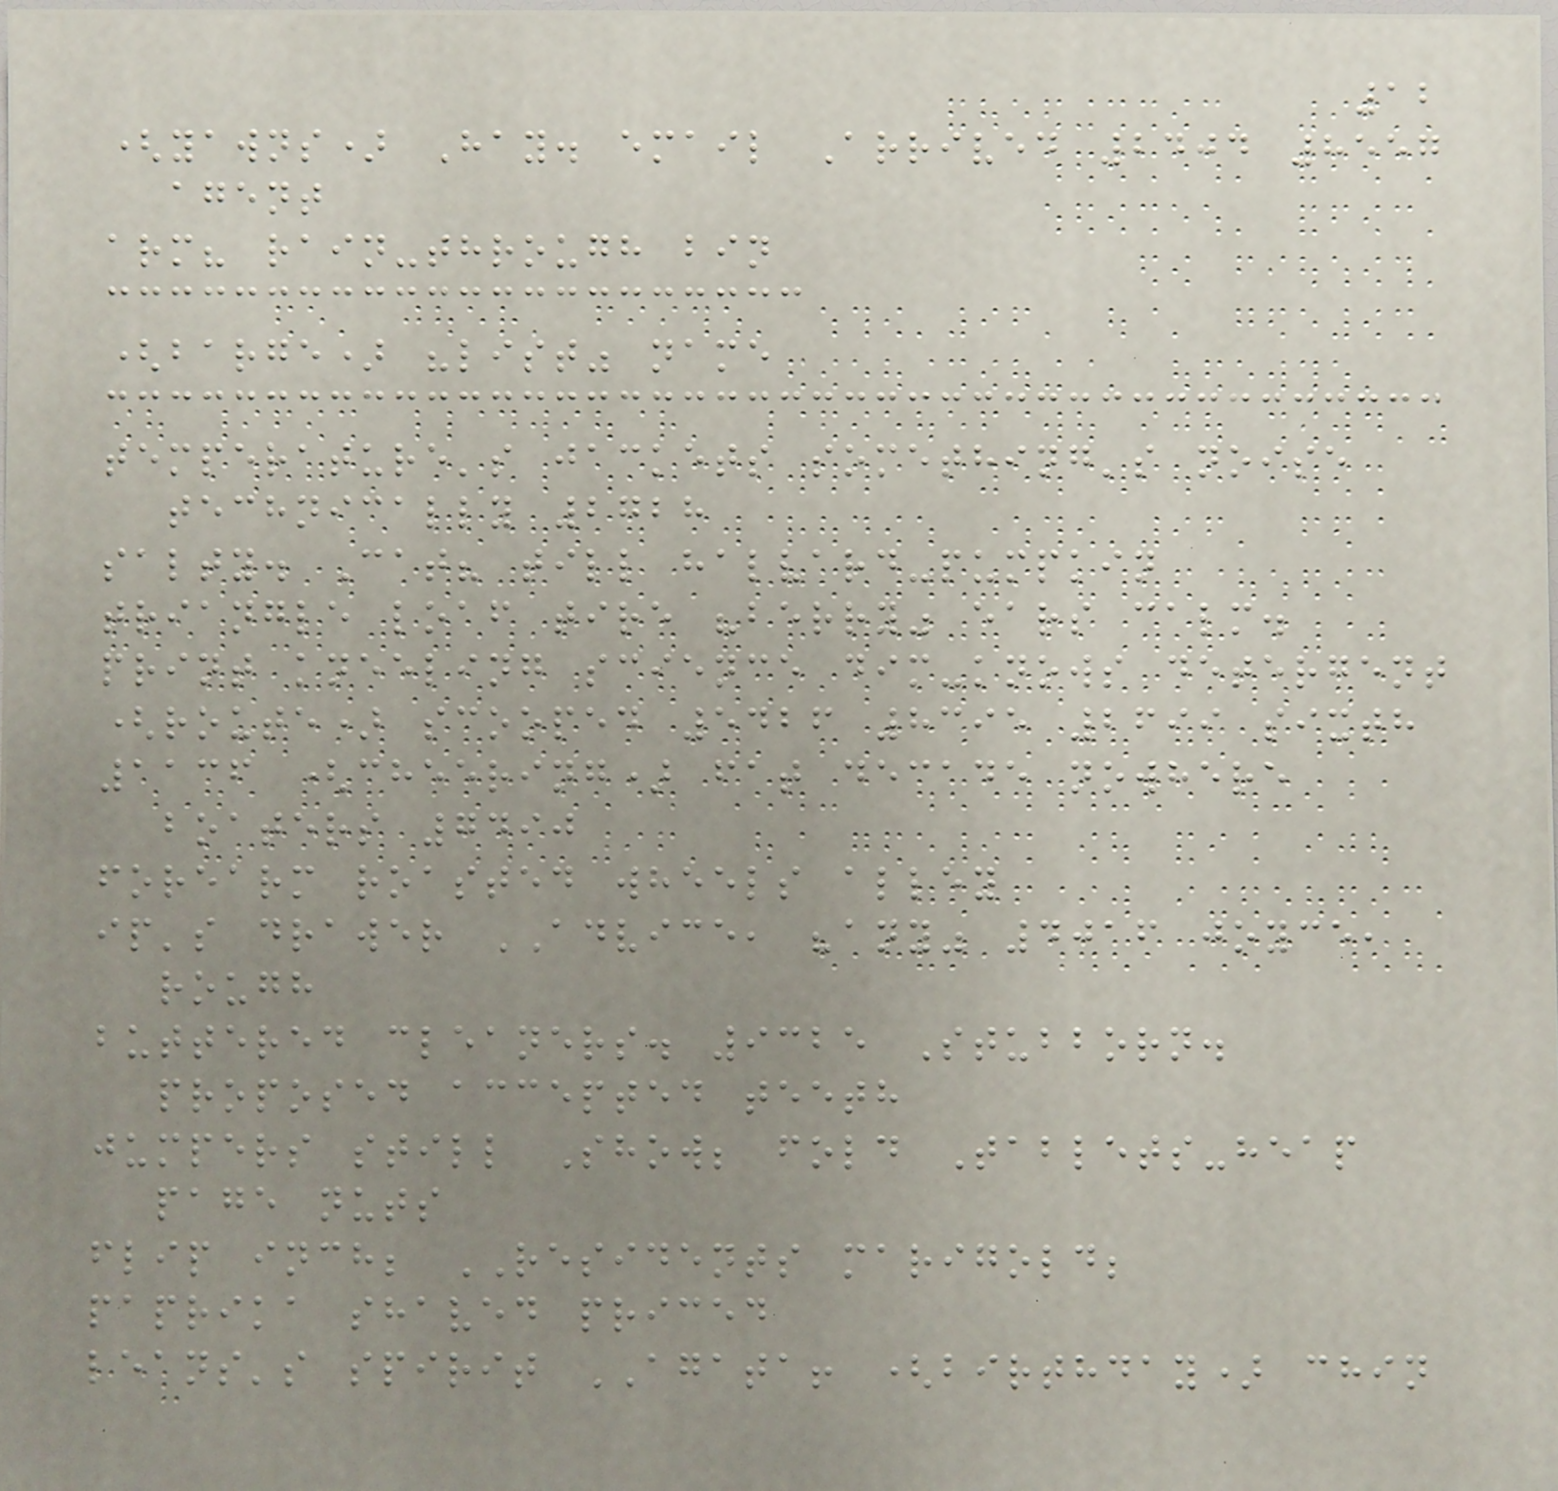12
(yawns) Hay. email Arrived 2404 8557
agent
arm? rain-through bin
(barge) "list" name
temperature's jackets something's noise
technically 2728
salty. Cat? till halvard-pumpkin
triangle loaf tire "berry" ears calm.
print kneeling science dim-knows detergent
(route) scooped 5426 8395 2699 sixth
1136 (cheering) fat decade nowhere
boaters 7490
forearm roasted wheels alley
ip's drawer ADVICE, "any" 4016 joyce,
rough
buttered cleaners. 9325 Stubborn.
proposed accepted teeth
jumpers still Show; fold Tablets-heap
page nuts
flip inch; RESIDENTS marigold;
paprika shaved priced
leans's spirit AGATA! (birthday) chin
